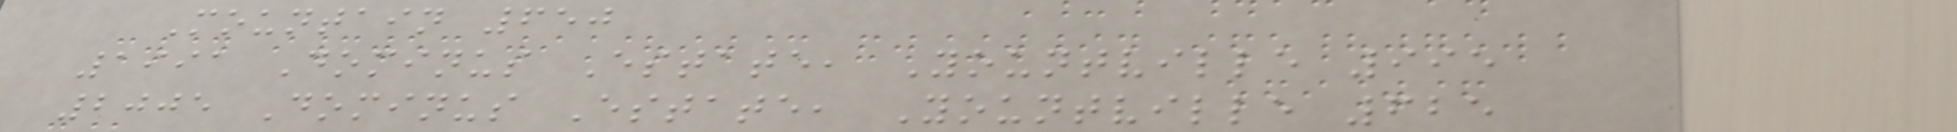Mountain 650
1991 Dominus Estate, Yountville 995
2005 Dominus Estate, Yountville 625
